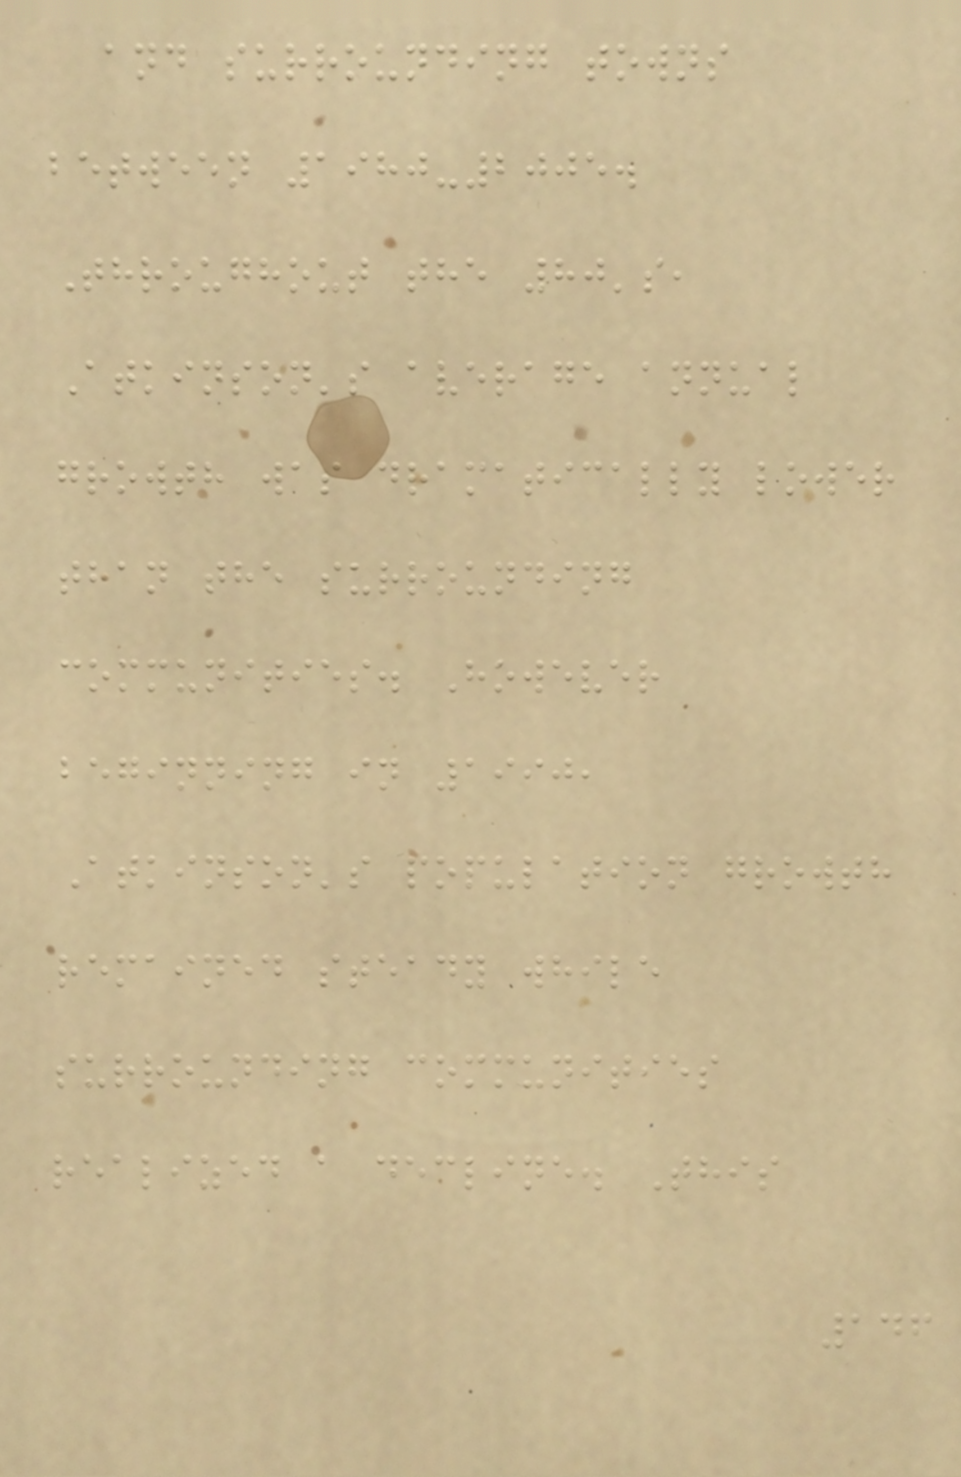and surrounding towns
between 1980-2005.
Throughout the 80's,
Atkinson's average annual
growth was dramatically lower
than the surrounding
communities. However
beginning in 1990,
Atkinson's population growth
remained steady while
surrounding communities
realized a decline. This
146
